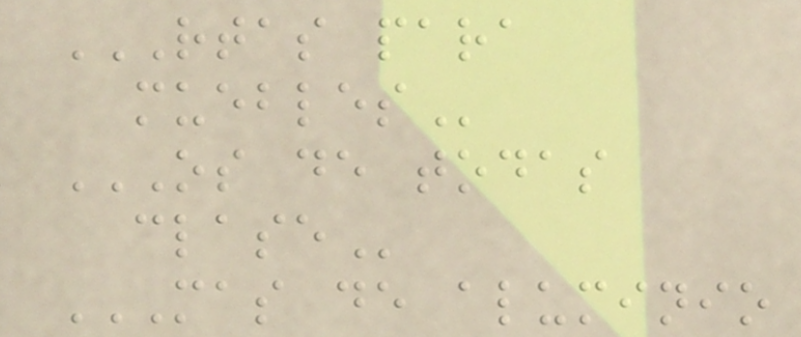RTAS PARA
MUEBLES
OS DE TODAS
CLASE
MAS DE ALUMINIO
